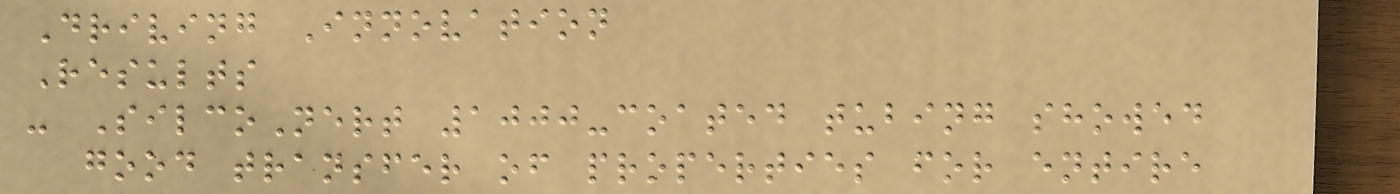Driving Innovation
Results
- SilcoNert 1000-coated tubing showed
good transfer of properties for entire
